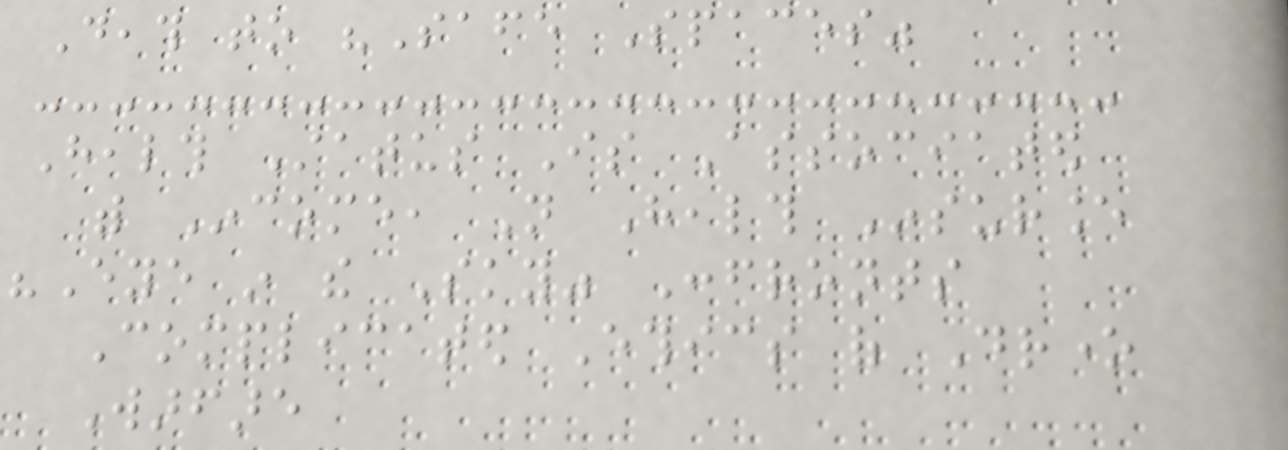Death to "Safe Spaces"
Health Status Is Associated
with Income, Not Health Insurance
"Eye in the Sky" Confronts
Complicated Ethics of Drone
Warfare
